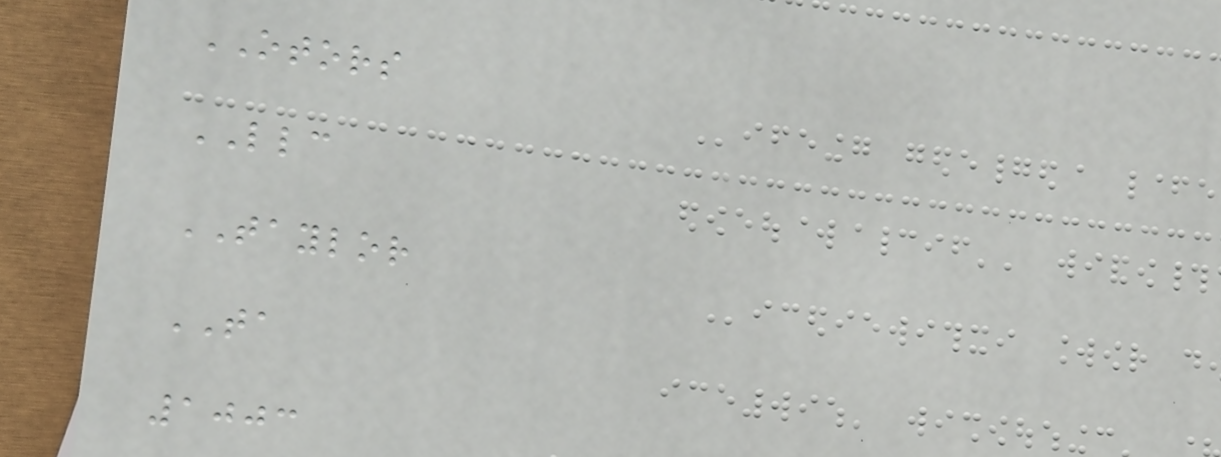OTORS
LLC
TAYLOR
TA
1003
